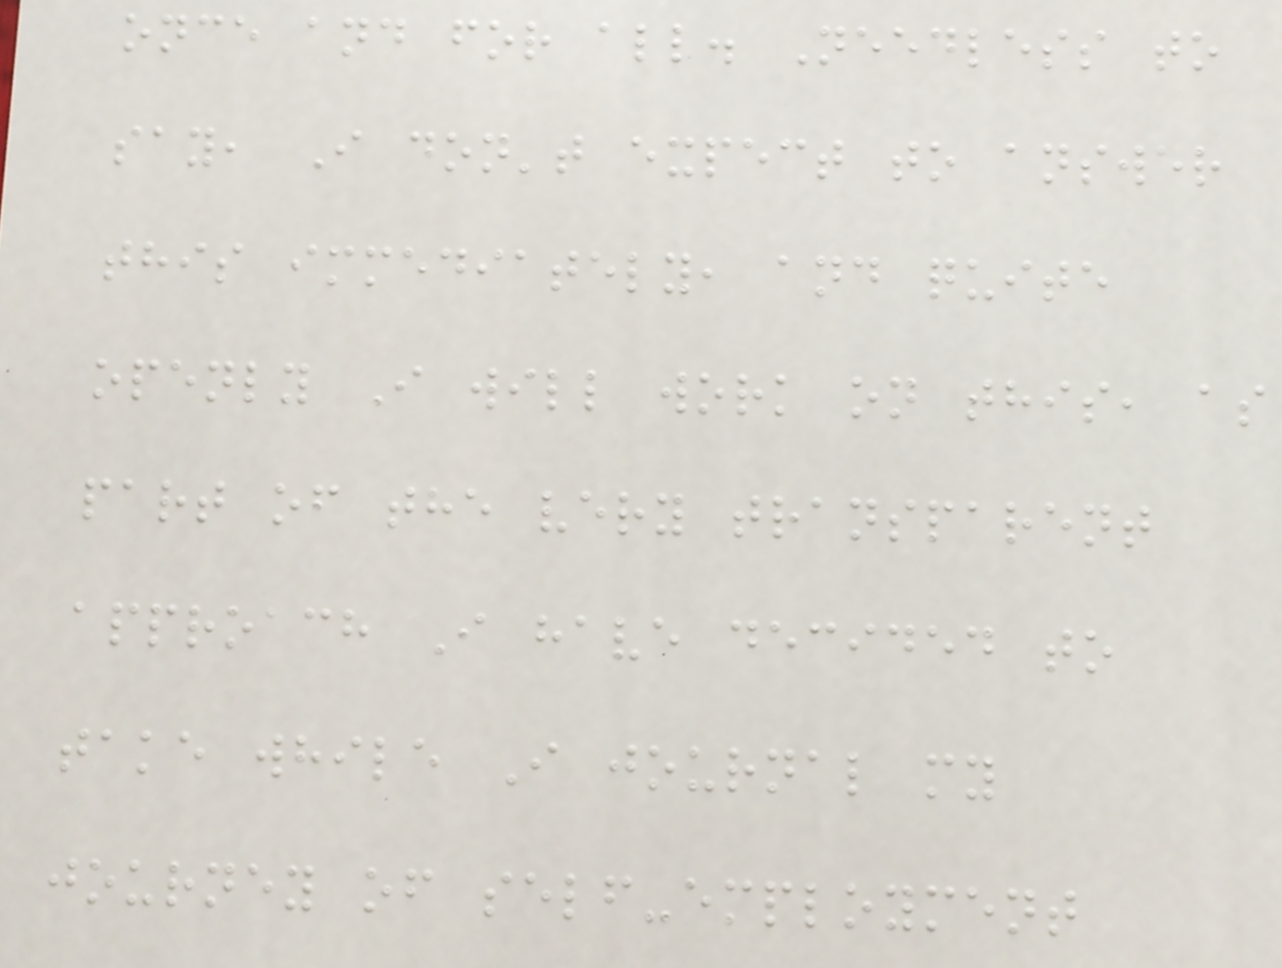once and for all. Needless to
say, I don't expect to answer
this immediately, and quite
openly I will work on this, as
part of the very transparent
approach I have decided to
take while I journal my
journey of self-employment
